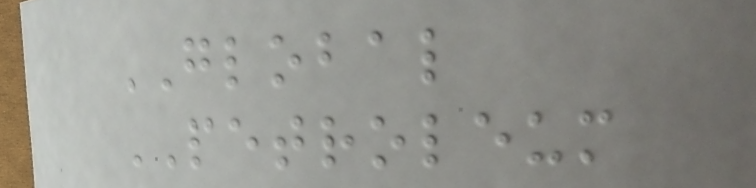GLOBAL
PETROLEUM
